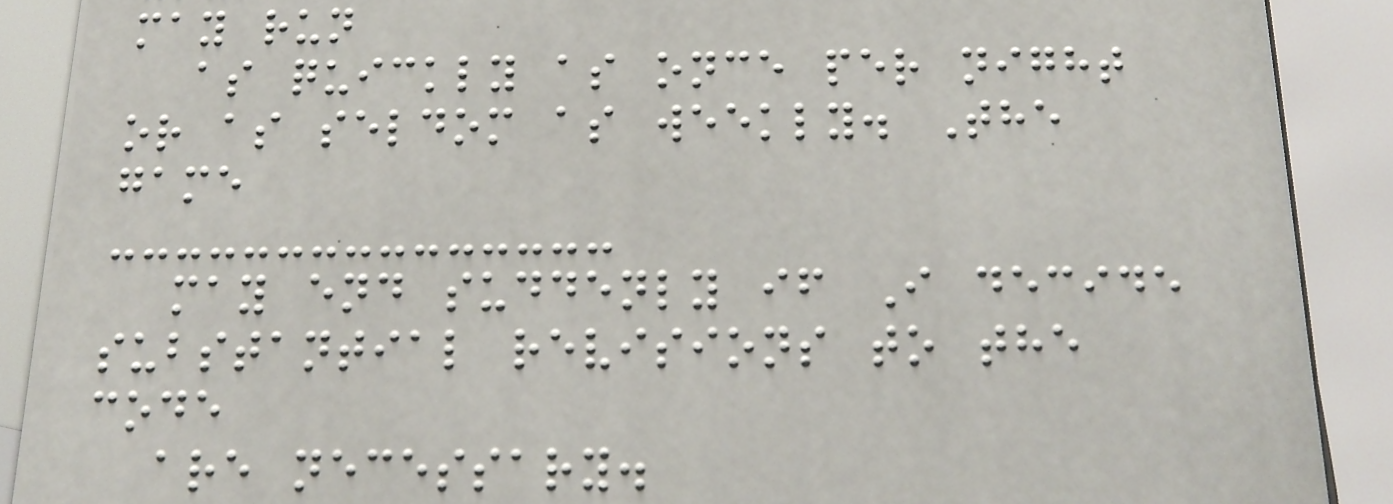may run
as quickly as once per night
or as seldom as weekly. The
game
may end suddenly if I decide
substantial revisions to the
code
are necessary.
